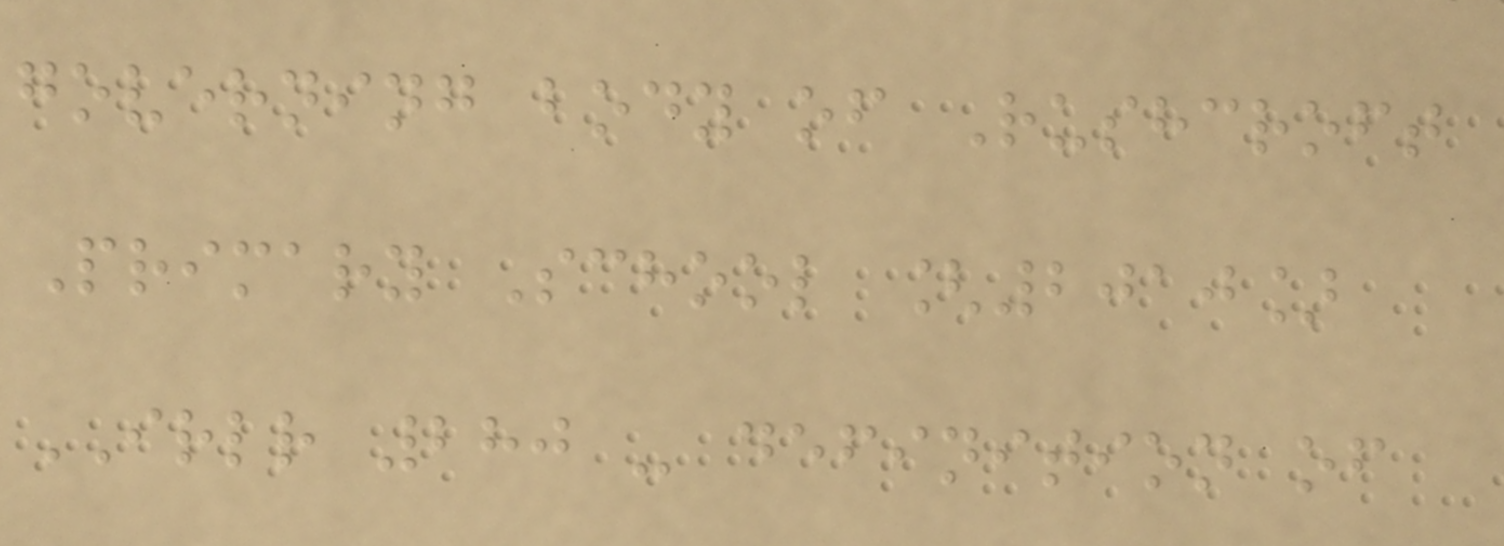governing body of Rushcroft
Primary School [2010]
IRLR 280 - definition of
